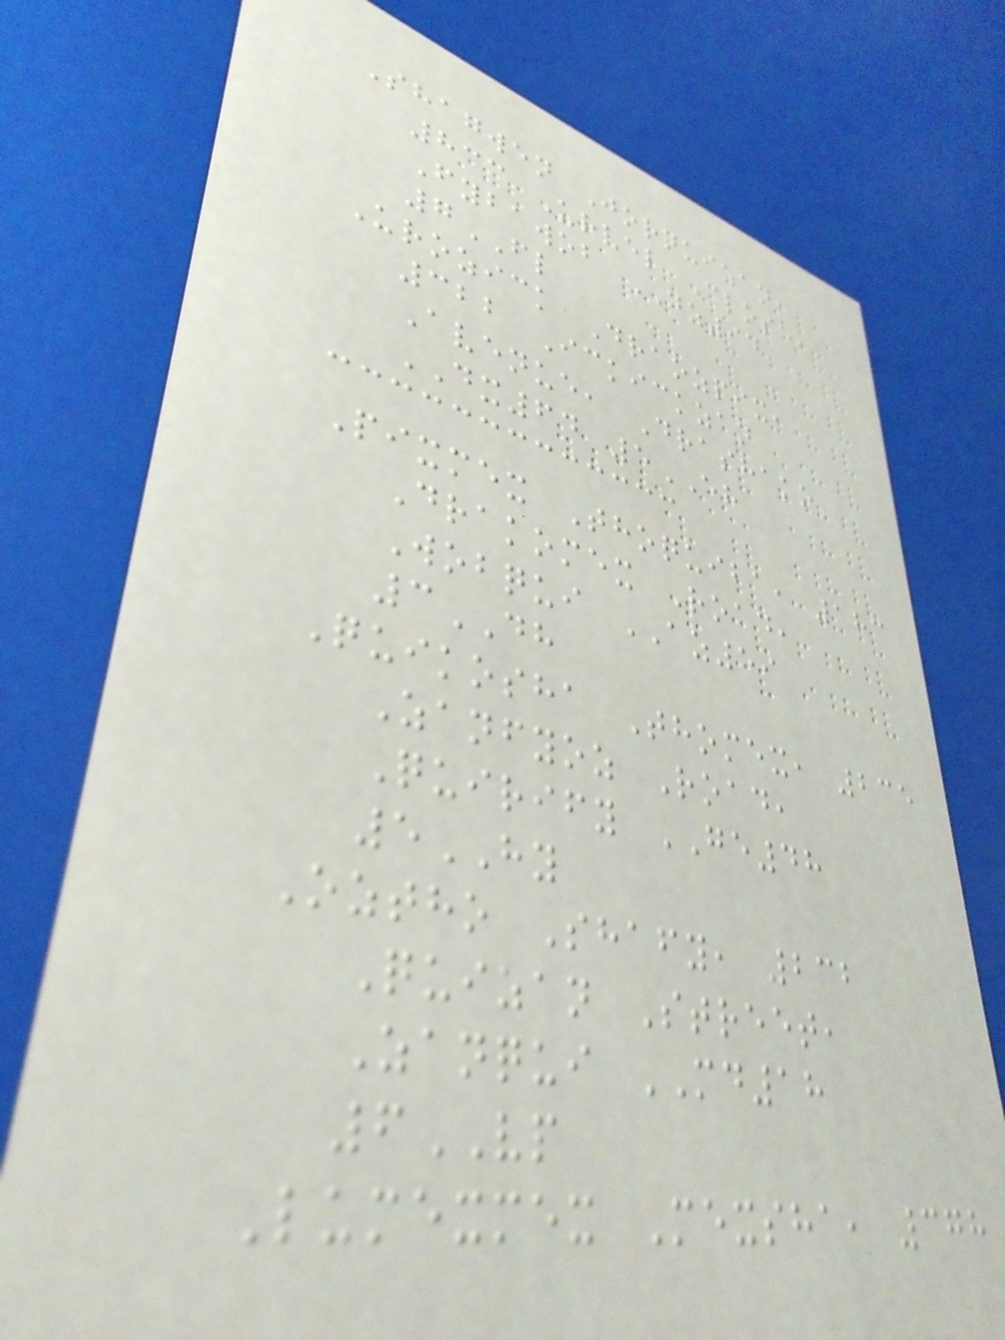Shagwen Jorquizan,
833 Urvel Close,
Fybawob DZ94
7FL
Urozick Draozpix,
322 Ickickzan
Avenue, Drashako
DX64 5EH
Pixmex Thoquiba, 183
Drakomex Road,
Wobqui AZ59
3DH
Quikosha Thomex, 235
Zanfyoz Road,
Quirify GE48
5HY
Oztho Shafy, 232
Quizan Street,
Zanqui MD18
6VP
Lumexmex Mexsha, 378
